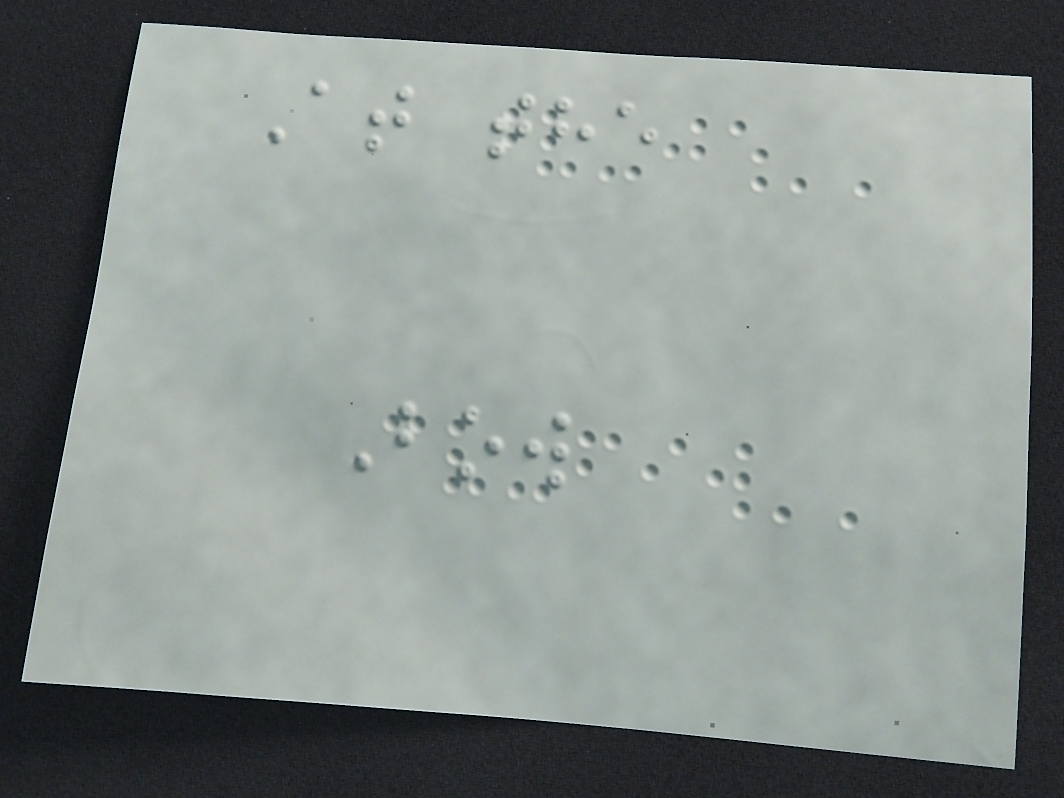At the
Bow
